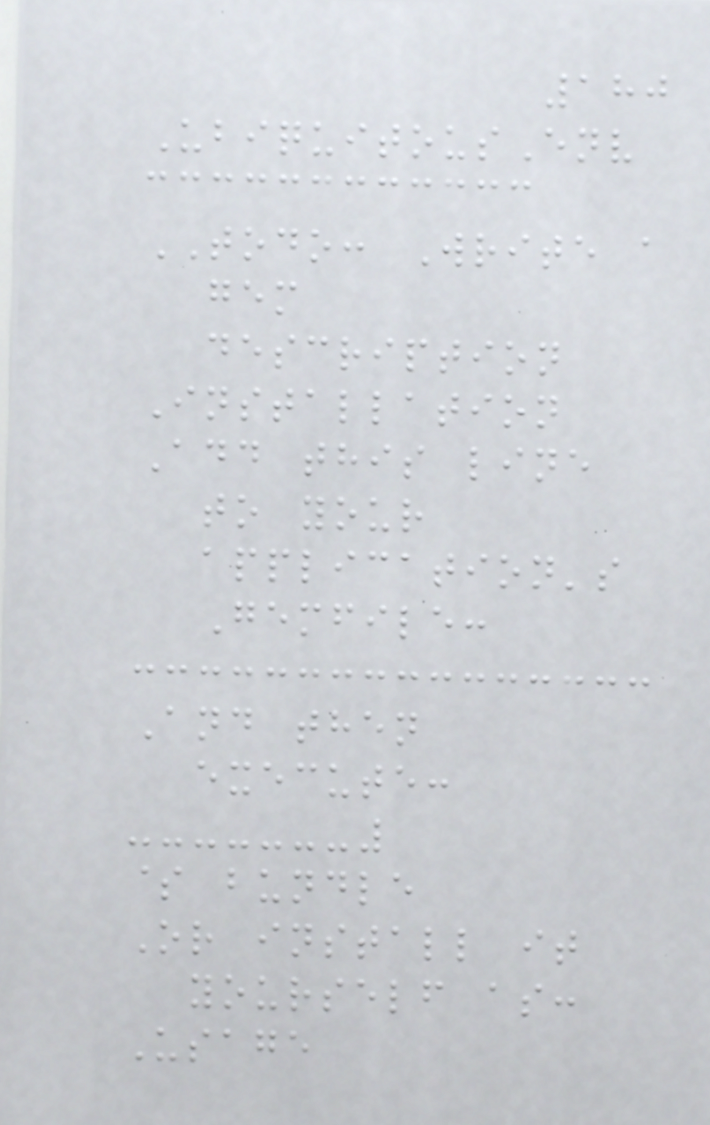180
UbiquitousEnv
TODO: Write a
gem
description
Installation
Add this line
to your
application's
Gemfile:
And then
execute:
$ bundle
Or install it
yourself as:
Usage
